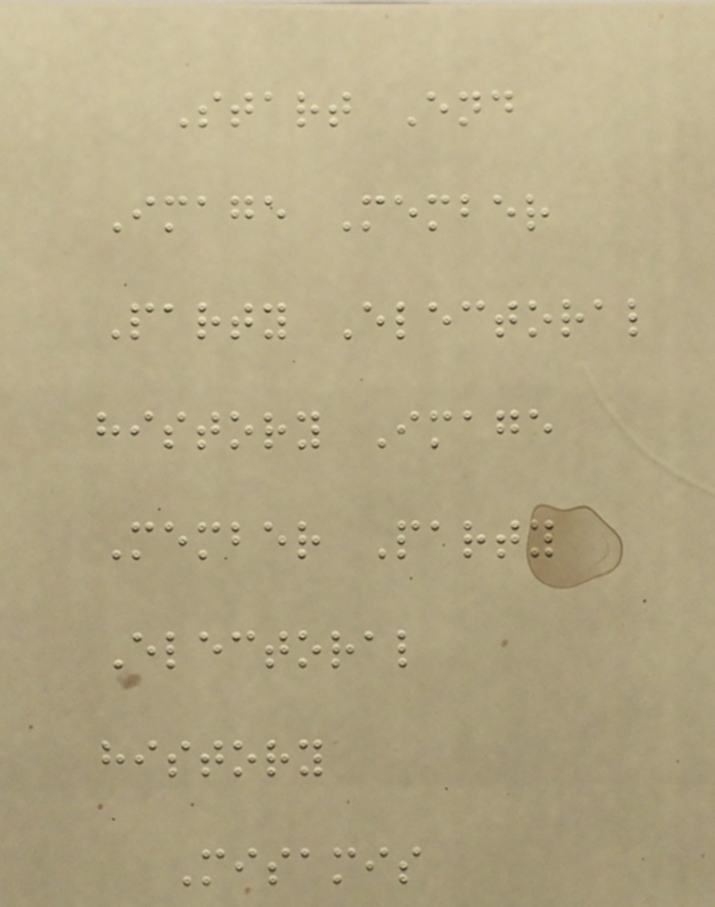Start End
Image Member
Party Electoral
history Image
Member Party
Electoral
history
Misamis
